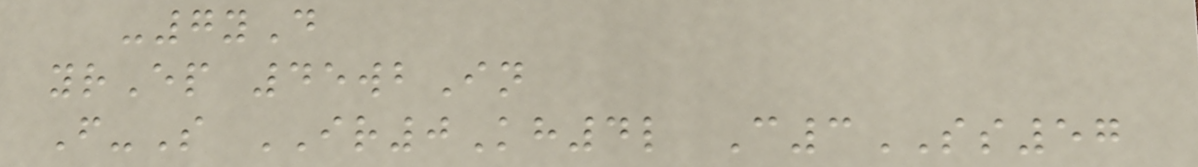-7yD
yrEp 45wbIn
F-S IR0Kh4l C3SS57
